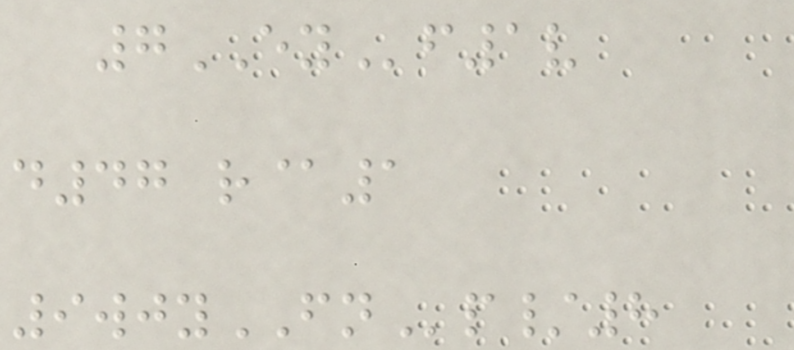7EYf1v
d47 r@1
9wjyFNp/8
